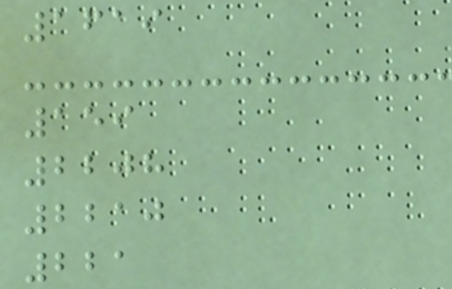1619
159
2208
2210
221
